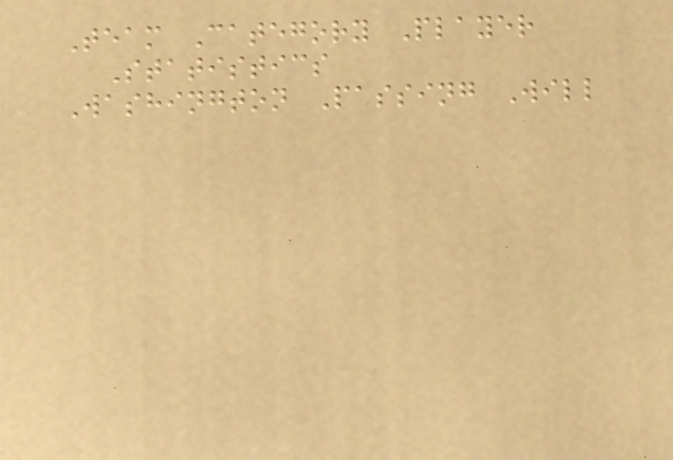Team Category Player
Statistics
Washington Passing Will
